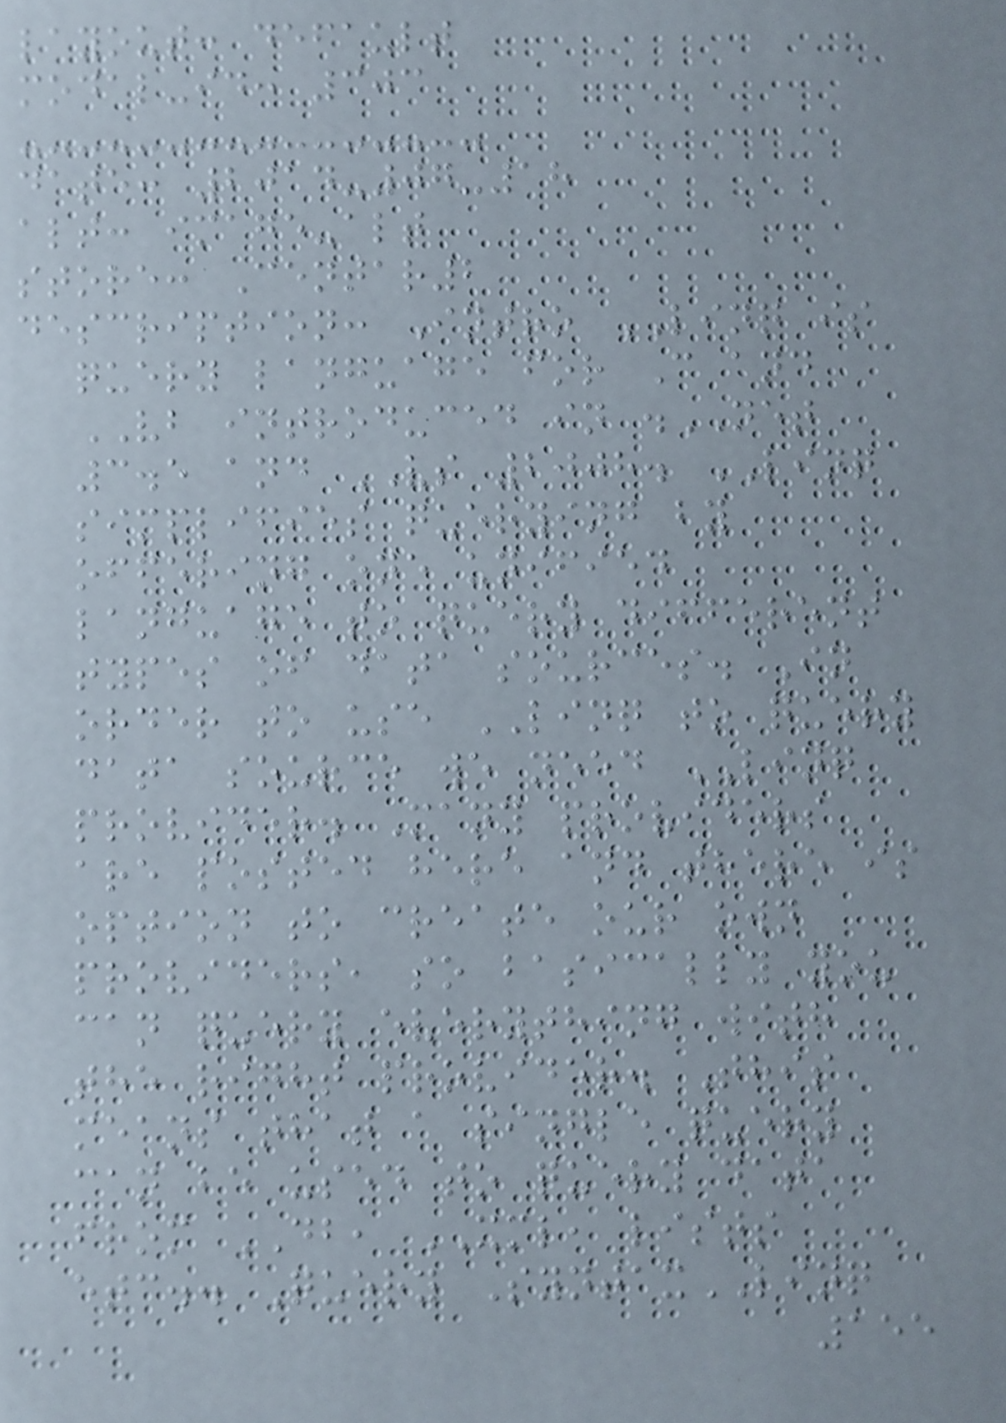layout: default
modal-id: 303
date: 2014-07-18
alt: image-alt
store: Centar2
description: Intro LINQ is
query language for C and
VB introduced in .NET
3.5 and VS 2008. LINQ
simplifies querying by
offering one unified
language to query different
types of data sources. In
order to use LINQ to query
data source we need LINQ
provider. Many providers
are posted here and there is
option to create our own
providers, so basically you
can query everything with
the right provider. This
means that a single query
can be used to query data
from DB, XML, lists
etc.. Query SyntaxLINQ
155
